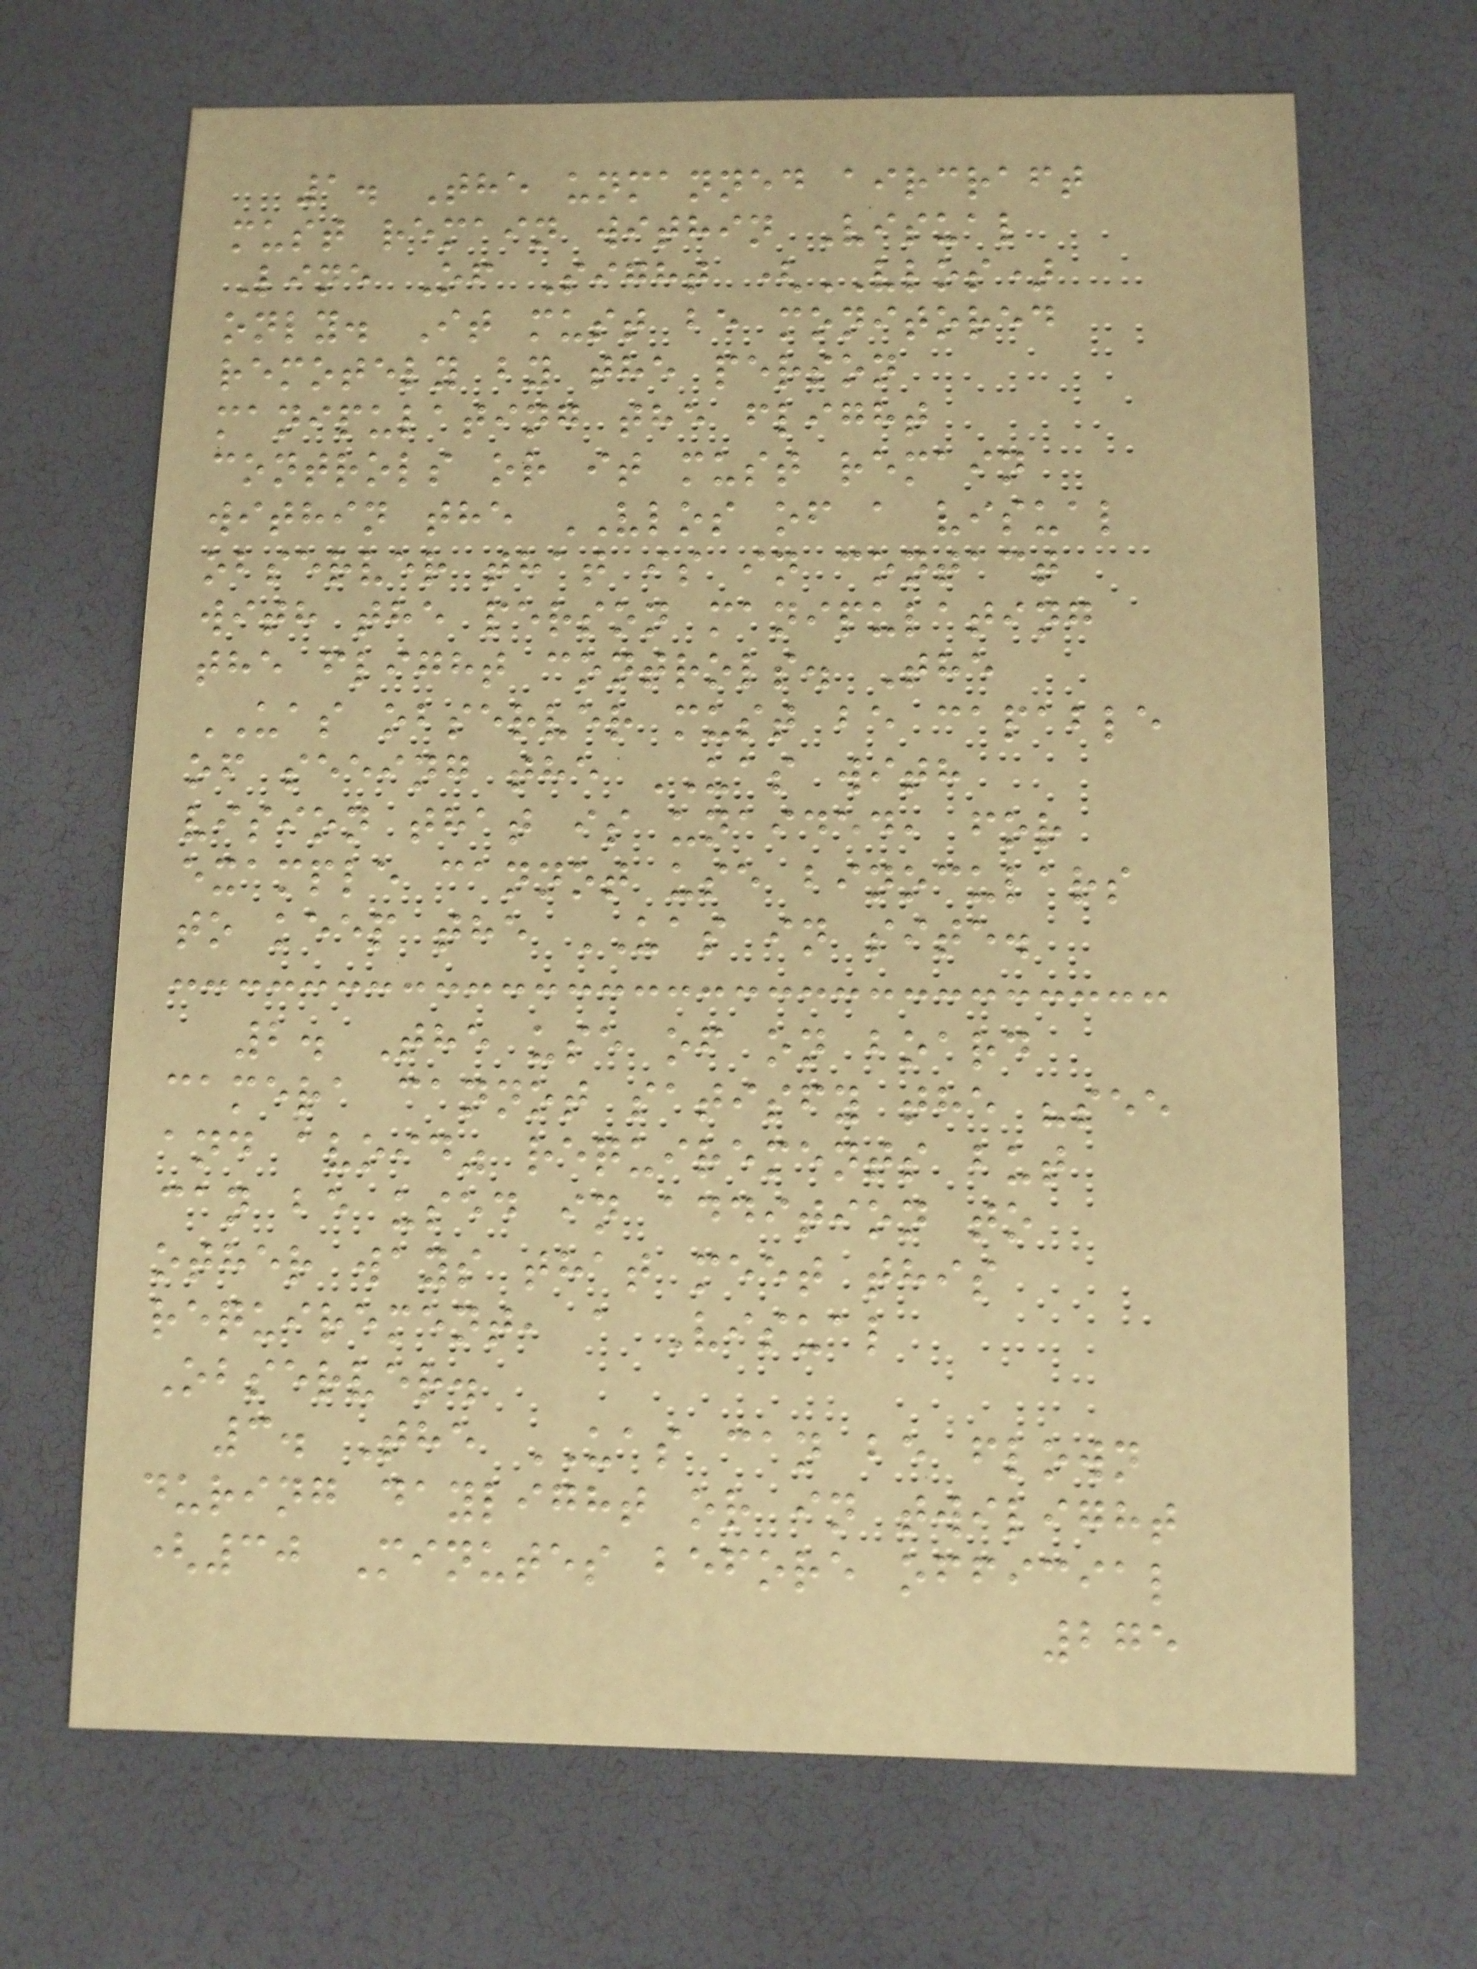1. The unmanned aircraft
must remain within Visual
Line Of Sight (VLOS)
only. It must be monitored
remotely by the person
manipulating the flight
controls or it must remain
within the VLOS of a visual
observer that is in contact
with the person manipulating
the flight controls. The
UAS observer must be capable
of seeing the UAS with
vision that is unaided, for
example cannot use binoculars
to keep the UAS in site.
2. The use of on board
camera cannot satisfy the "see
and avoid" requirements but
can be used in addition to
other ways that meet this
requirement, a Visual
Observer.
3. The UAS can be flown
during daylight or in twilight
(30 Minutes before official
275
